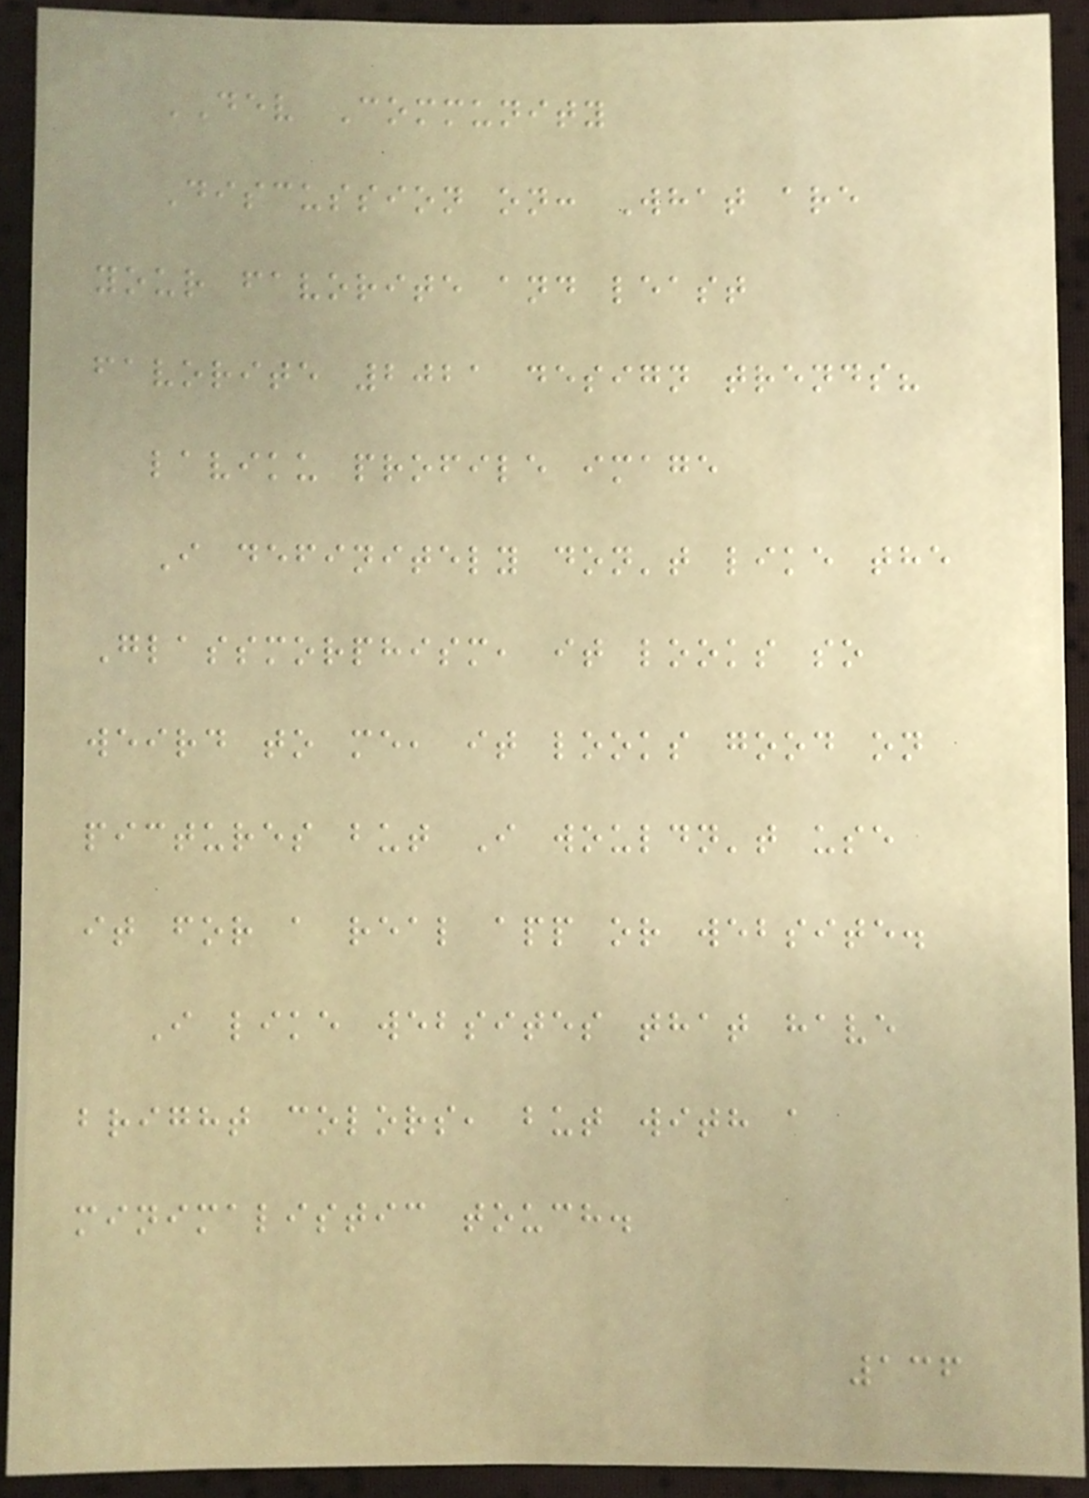DEV Community
Discussion on: What are
your favorite and least
favorite 2021 design trends?
laviku profile image
I definitely don't like the
Glassmorphism, it looks so
weird to me, it looks good on
pictures but I wouldn't use
it for a real app or website.
I like websites that have
bright colors, but with a
minimalistic touch.
136
